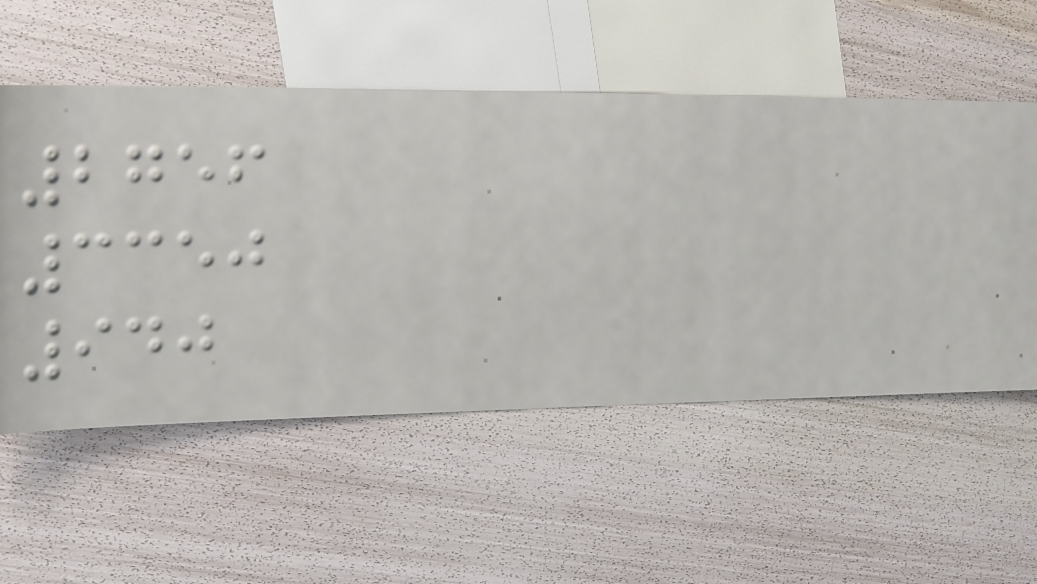2756
3350
940
